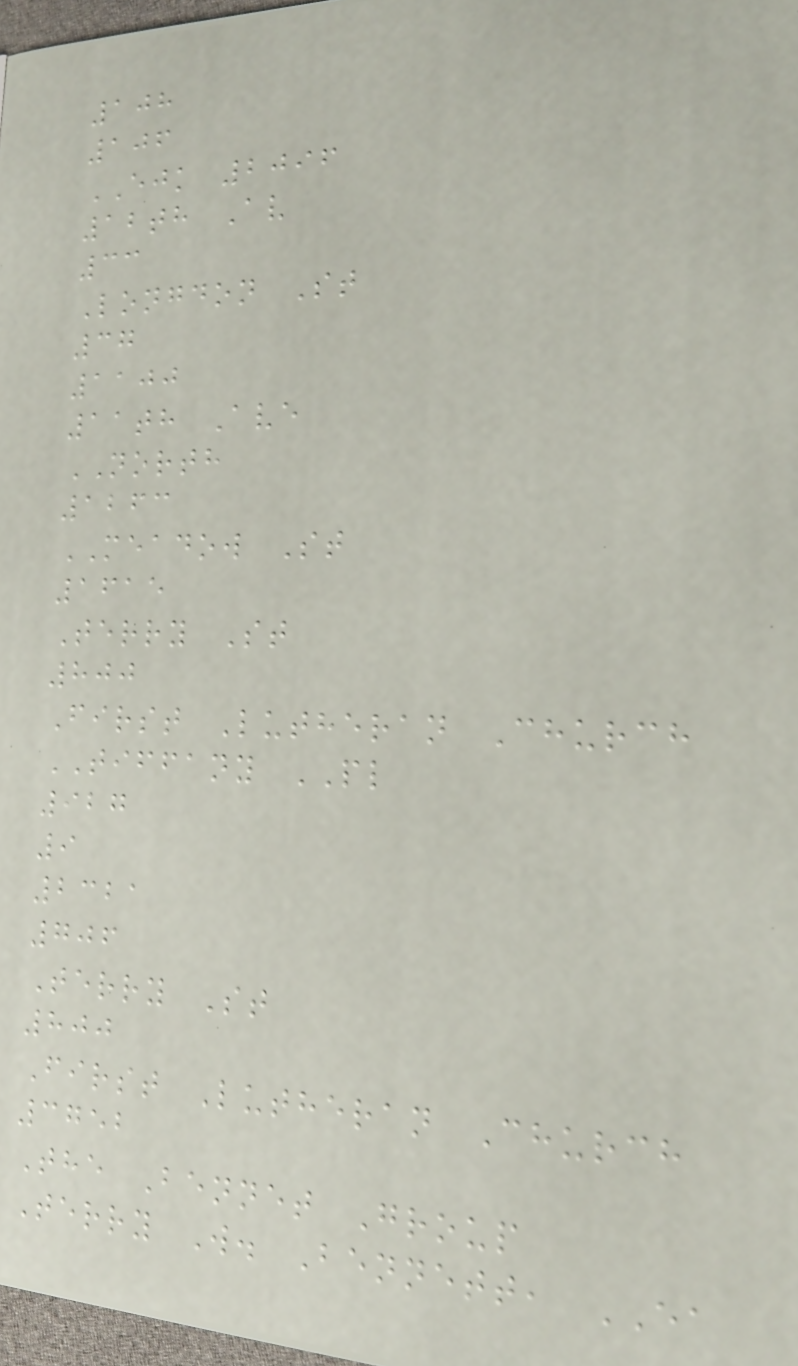108
106
EJK 2096
12th Av
33
Longdon St
37
1100
11th Ave
NORTH
1263
MEADOW St
1615
Terry St
800
First Lutheran Church
TIFFANY PL
927
9
2321
706
Terry St
800
First Lutheran Church
3752
The Bennet Group
Terry W. Bennett, EA
